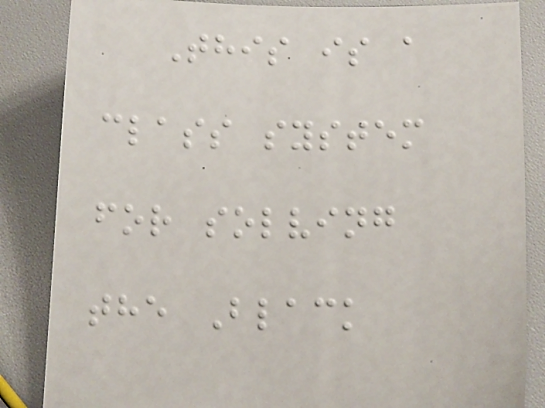This is a
class system
for solving
the Black
